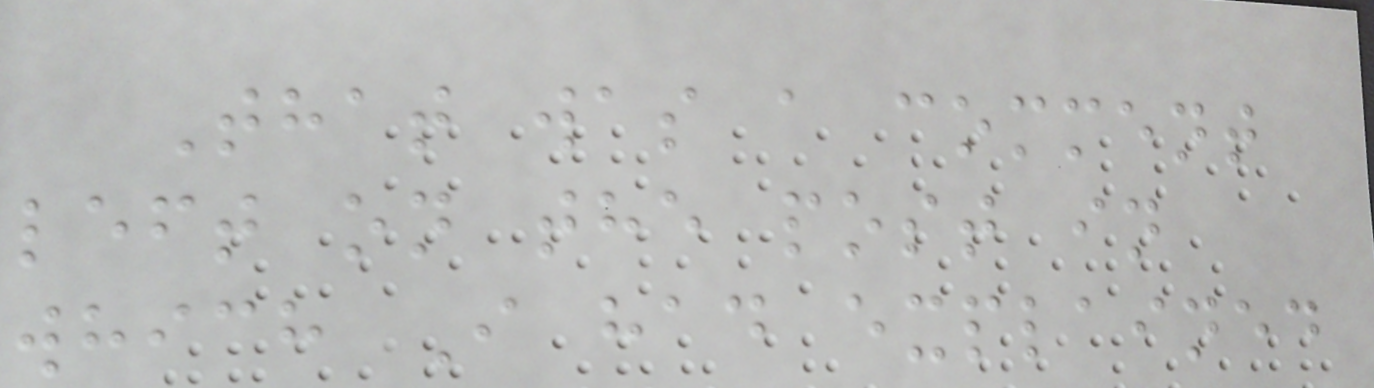That was a comment
left on the post in
which I had explained
